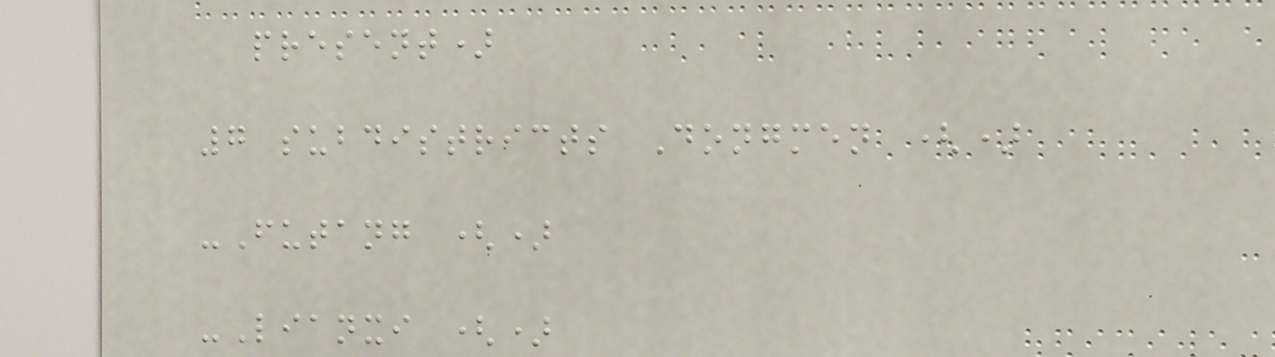present)
7 subdistricts Dongmen ()
-Futang ()
-Lianxi ()
